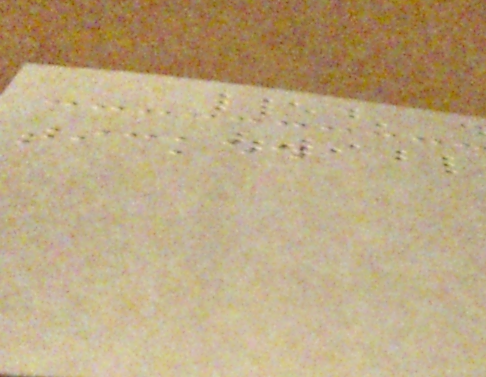ticked
